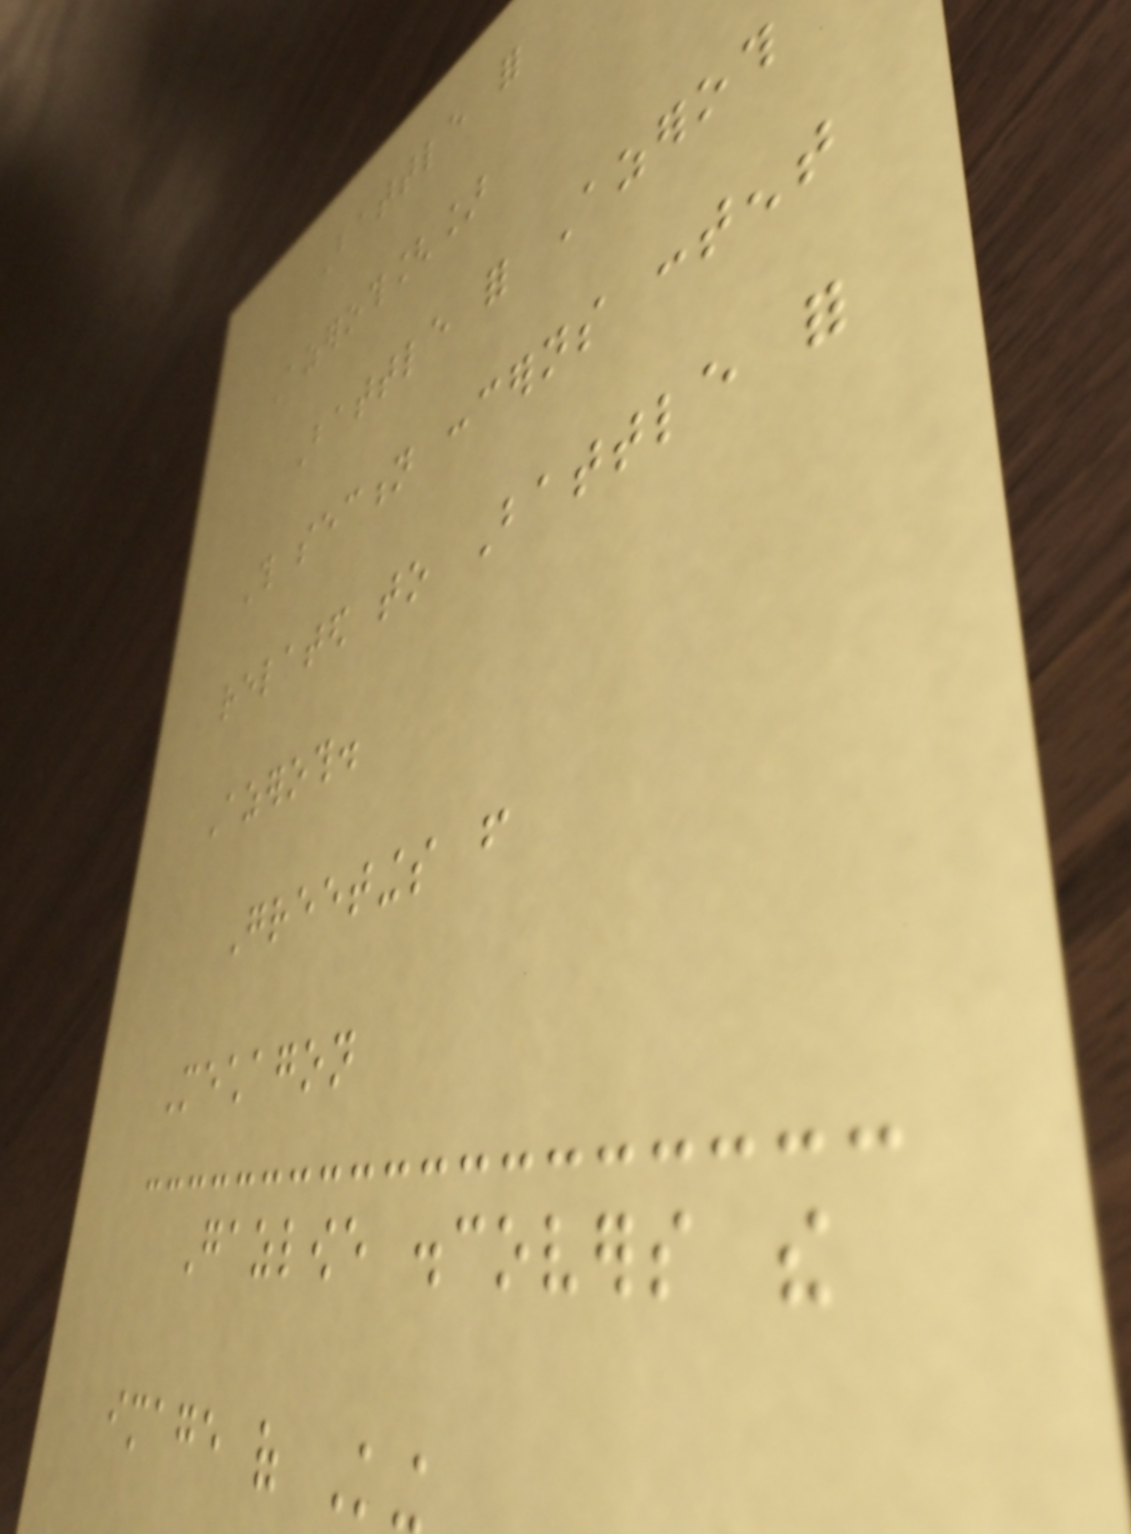Battle for
Azeroth[]
Battle for Azeroth
This section concerns content
related to Battle for
Azeroth.
Greetings from
Mechagon
Gazlowe discovers the
image of King
